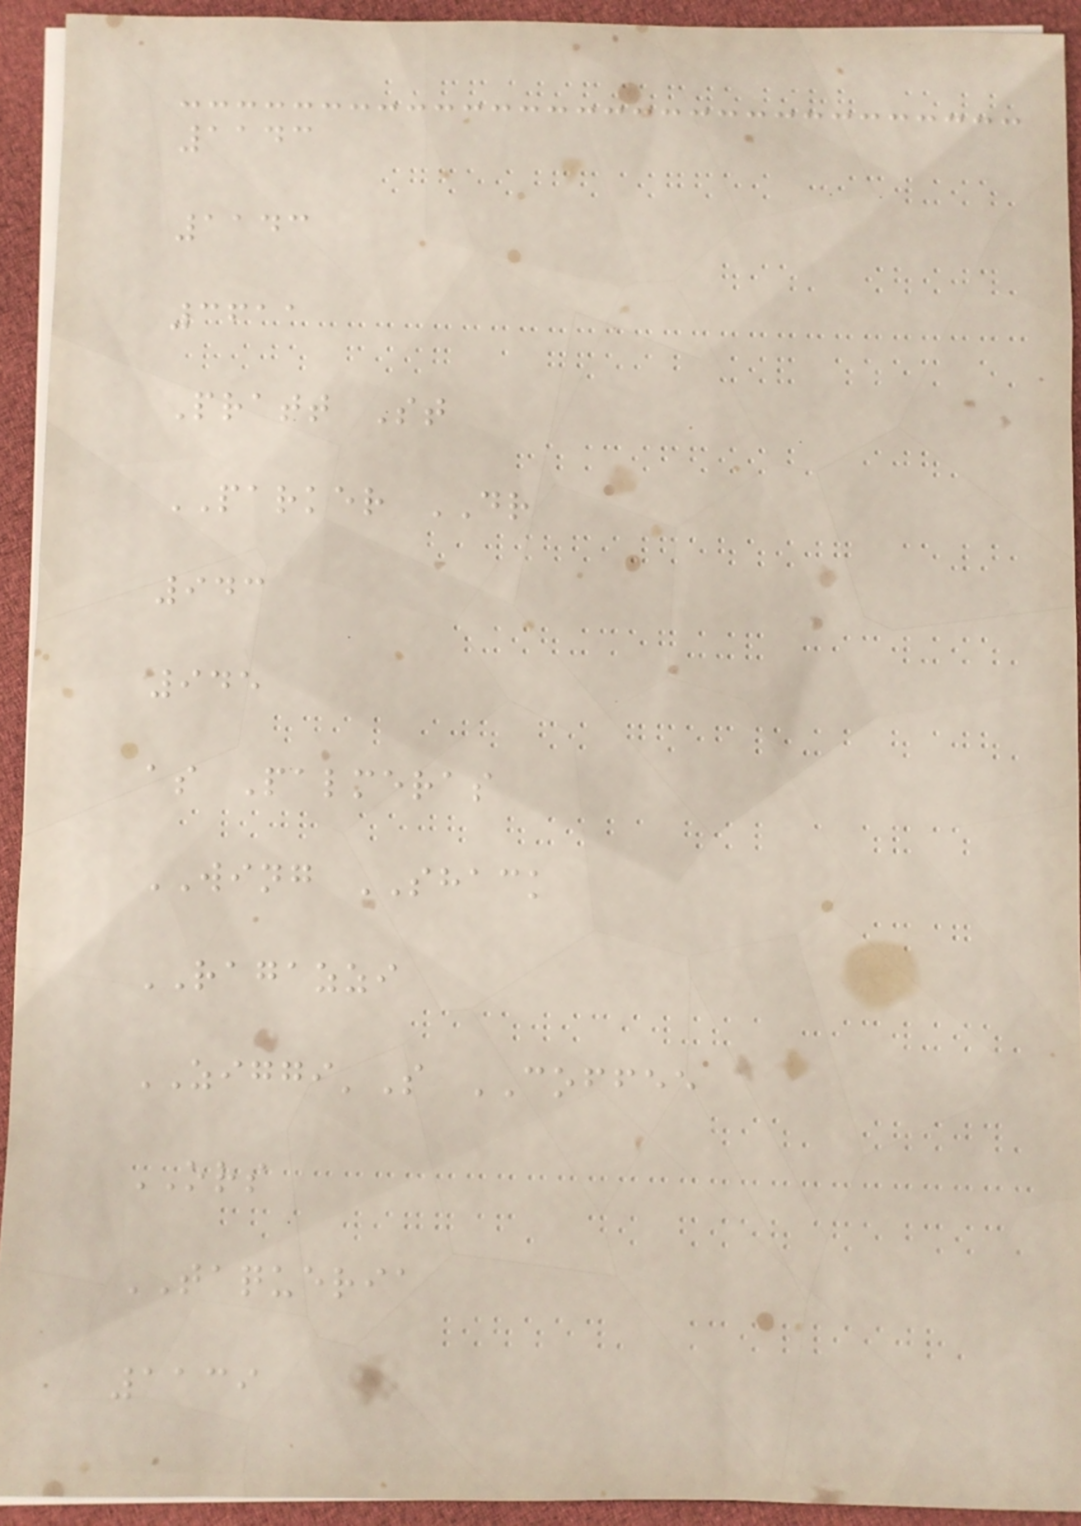1143
1143
3611
Pratt St
PARKER DR
943
945
as Palmeras
WING SHACK
RAGAZZI
ZIGGI'S COFFEE
ORS
TAQUERIA
1139
